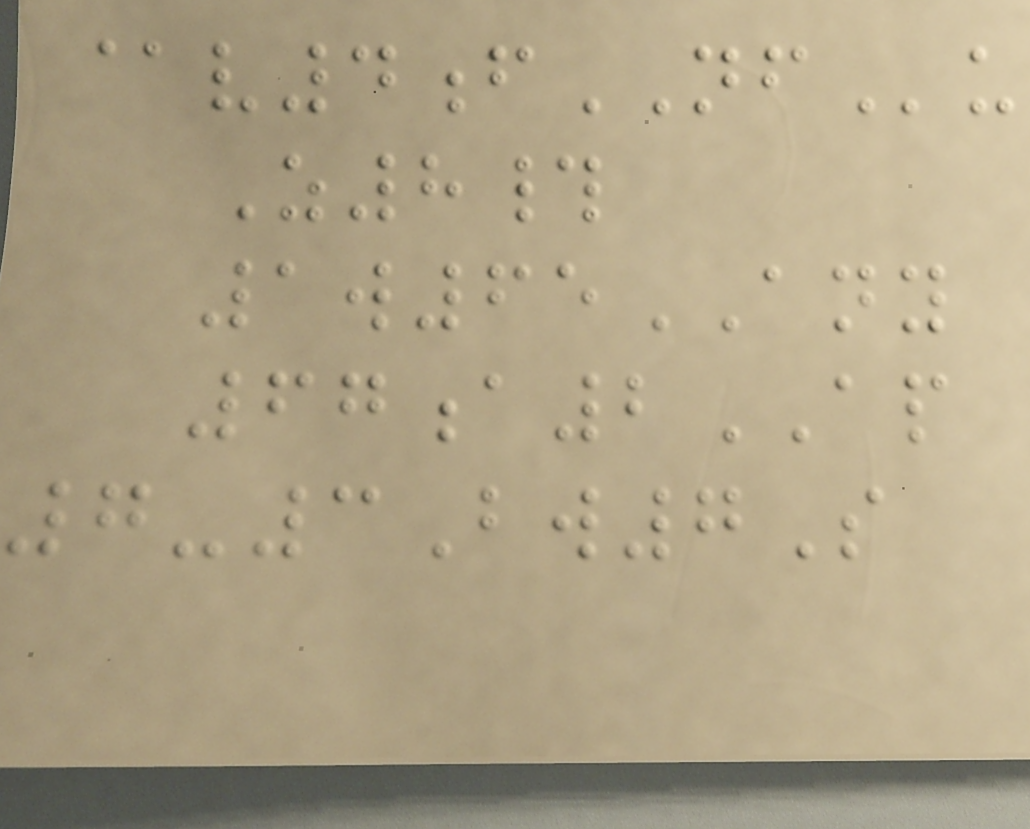@v4fNFu
Z8#
1w65ANY
67a2AP
7-3Bw7S
